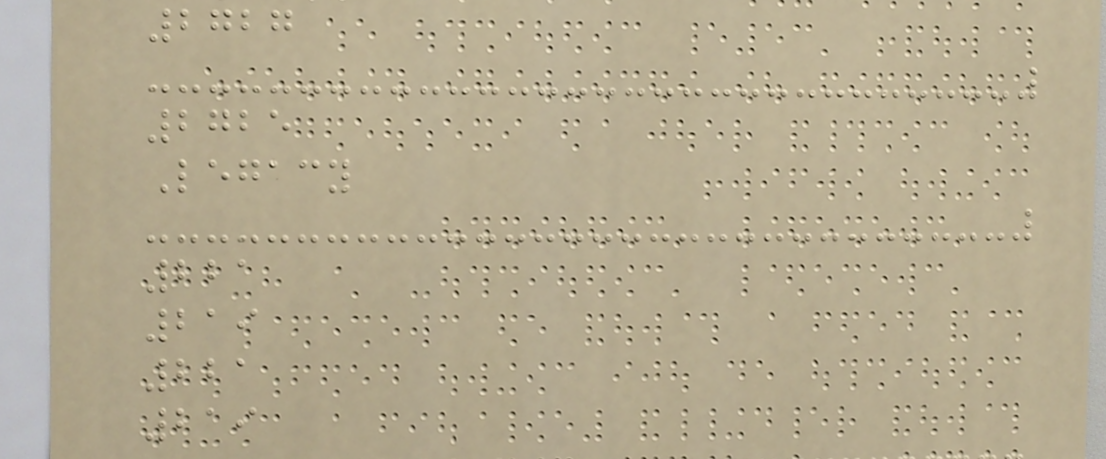2727
2725
Legacy
221
219
221
219
